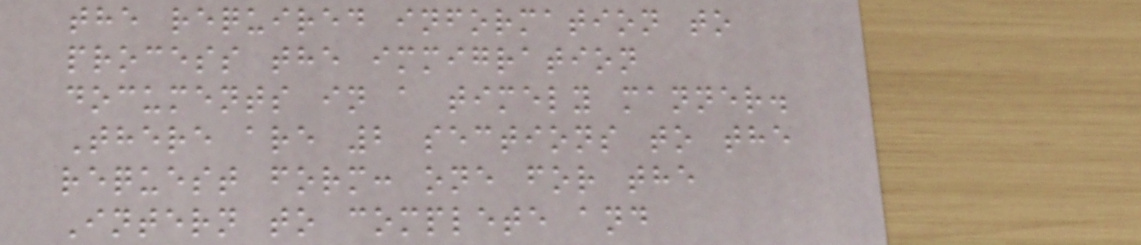the required information to
process the immigration
documents in a timely manner.
There are 2 sections to the
request form: one for the
Intern to complete and
